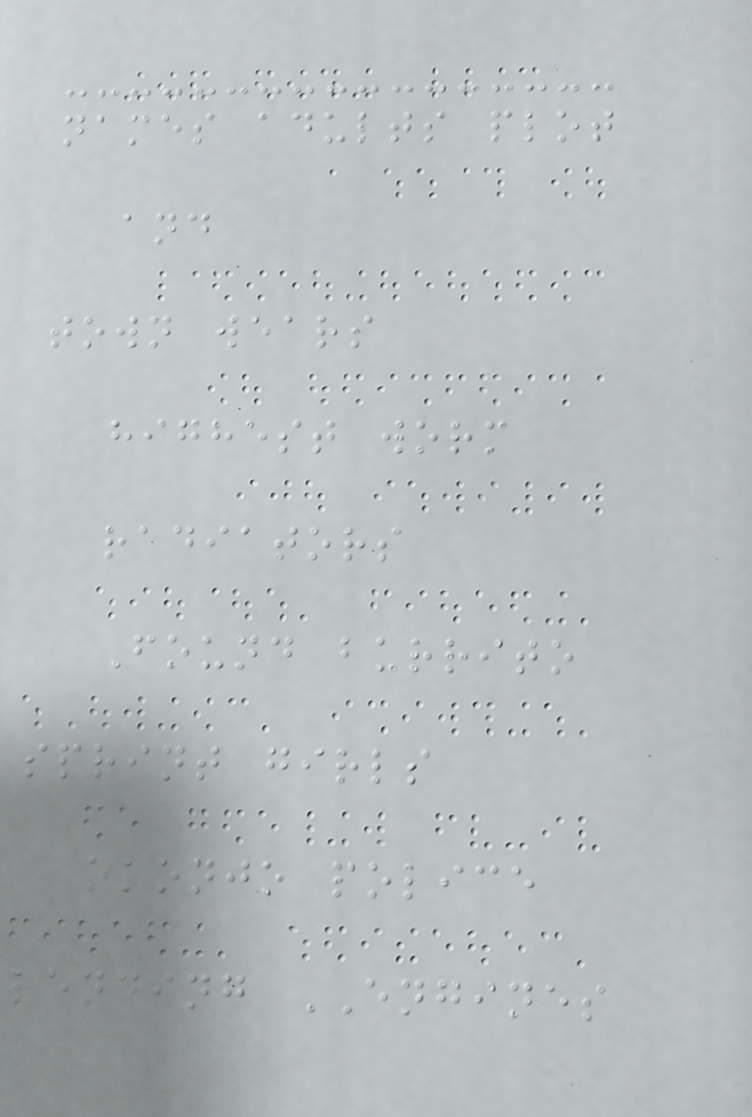names adults plot
and
town wears
highest worm
radiators
Found burrito
sprint girls
okonjo police
lending ENGINES
